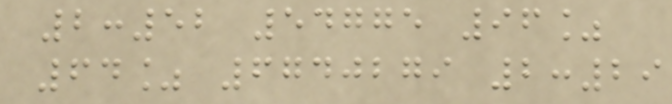2:52 54775 96%
64% 6740279 2:29
